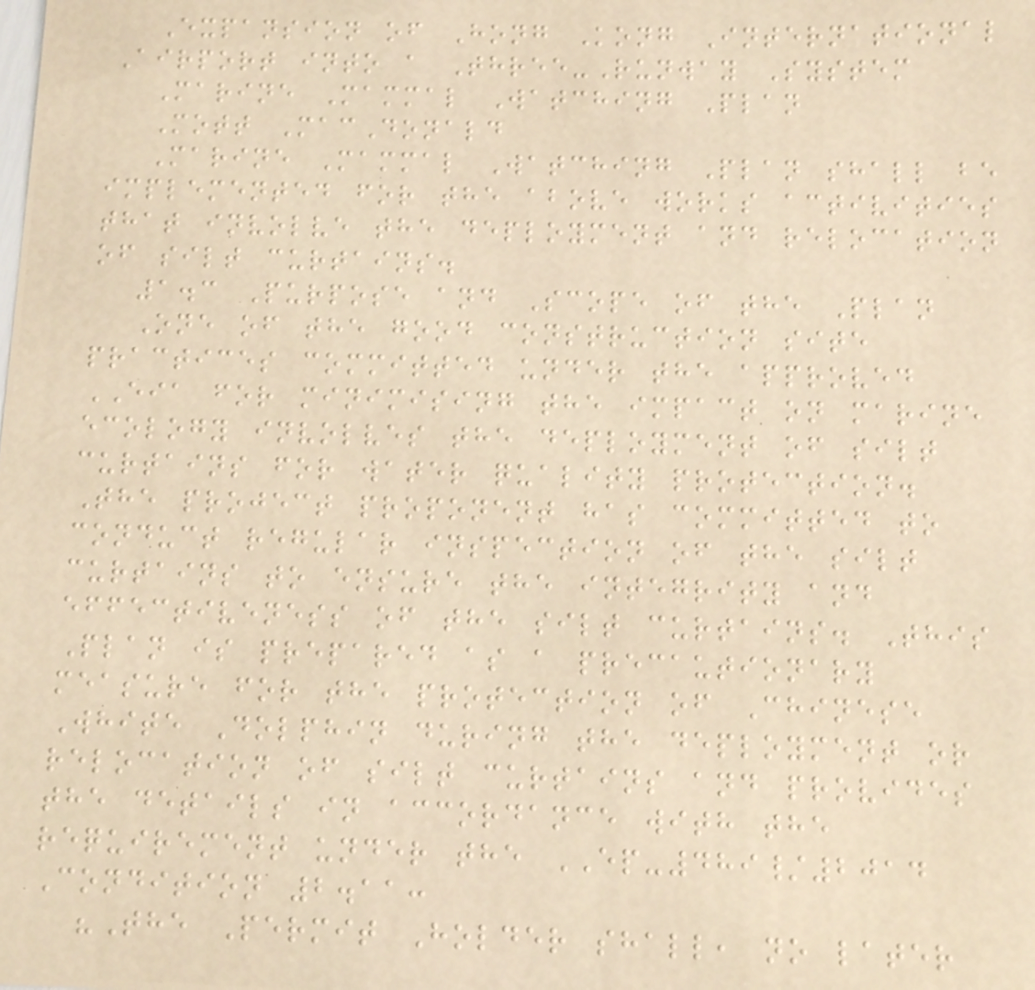Expansion of Hong Kong International
Airport into a Three-Runway System
Marine Mammal Watching Plan
Mott MacDonald
Marine Mammal Watching Plan shall be
implemented for the above works activities
that involve the deployment and relocation
of silt curtains.
1.3 Purpose and Scope of the Plan
One of the good construction site
practices committed under the approved
EIA for minimising the impact on marine
ecology involves the deployment of silt
curtains for water quality protection.
The project proponent has committed to
conduct regular inspection of the silt
curtains to ensure the integrity and
effectiveness of the silt curtains. This
Plan is prepared as a precautionary
measure for the protection of Chinese
White Dolphin during the deployment or
relocation of silt curtains and provides
the details in accordance with the
requirement under the EP-489/2014
Condition 2.11:
"The Permit Holder shall, no later
